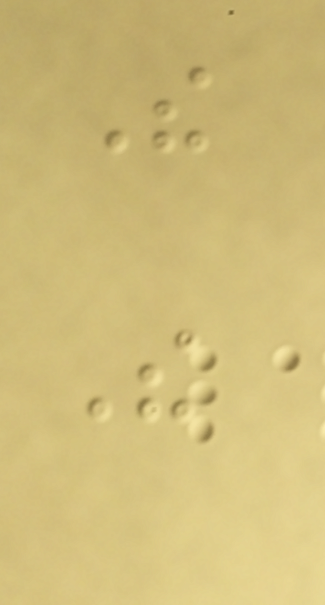The
The
